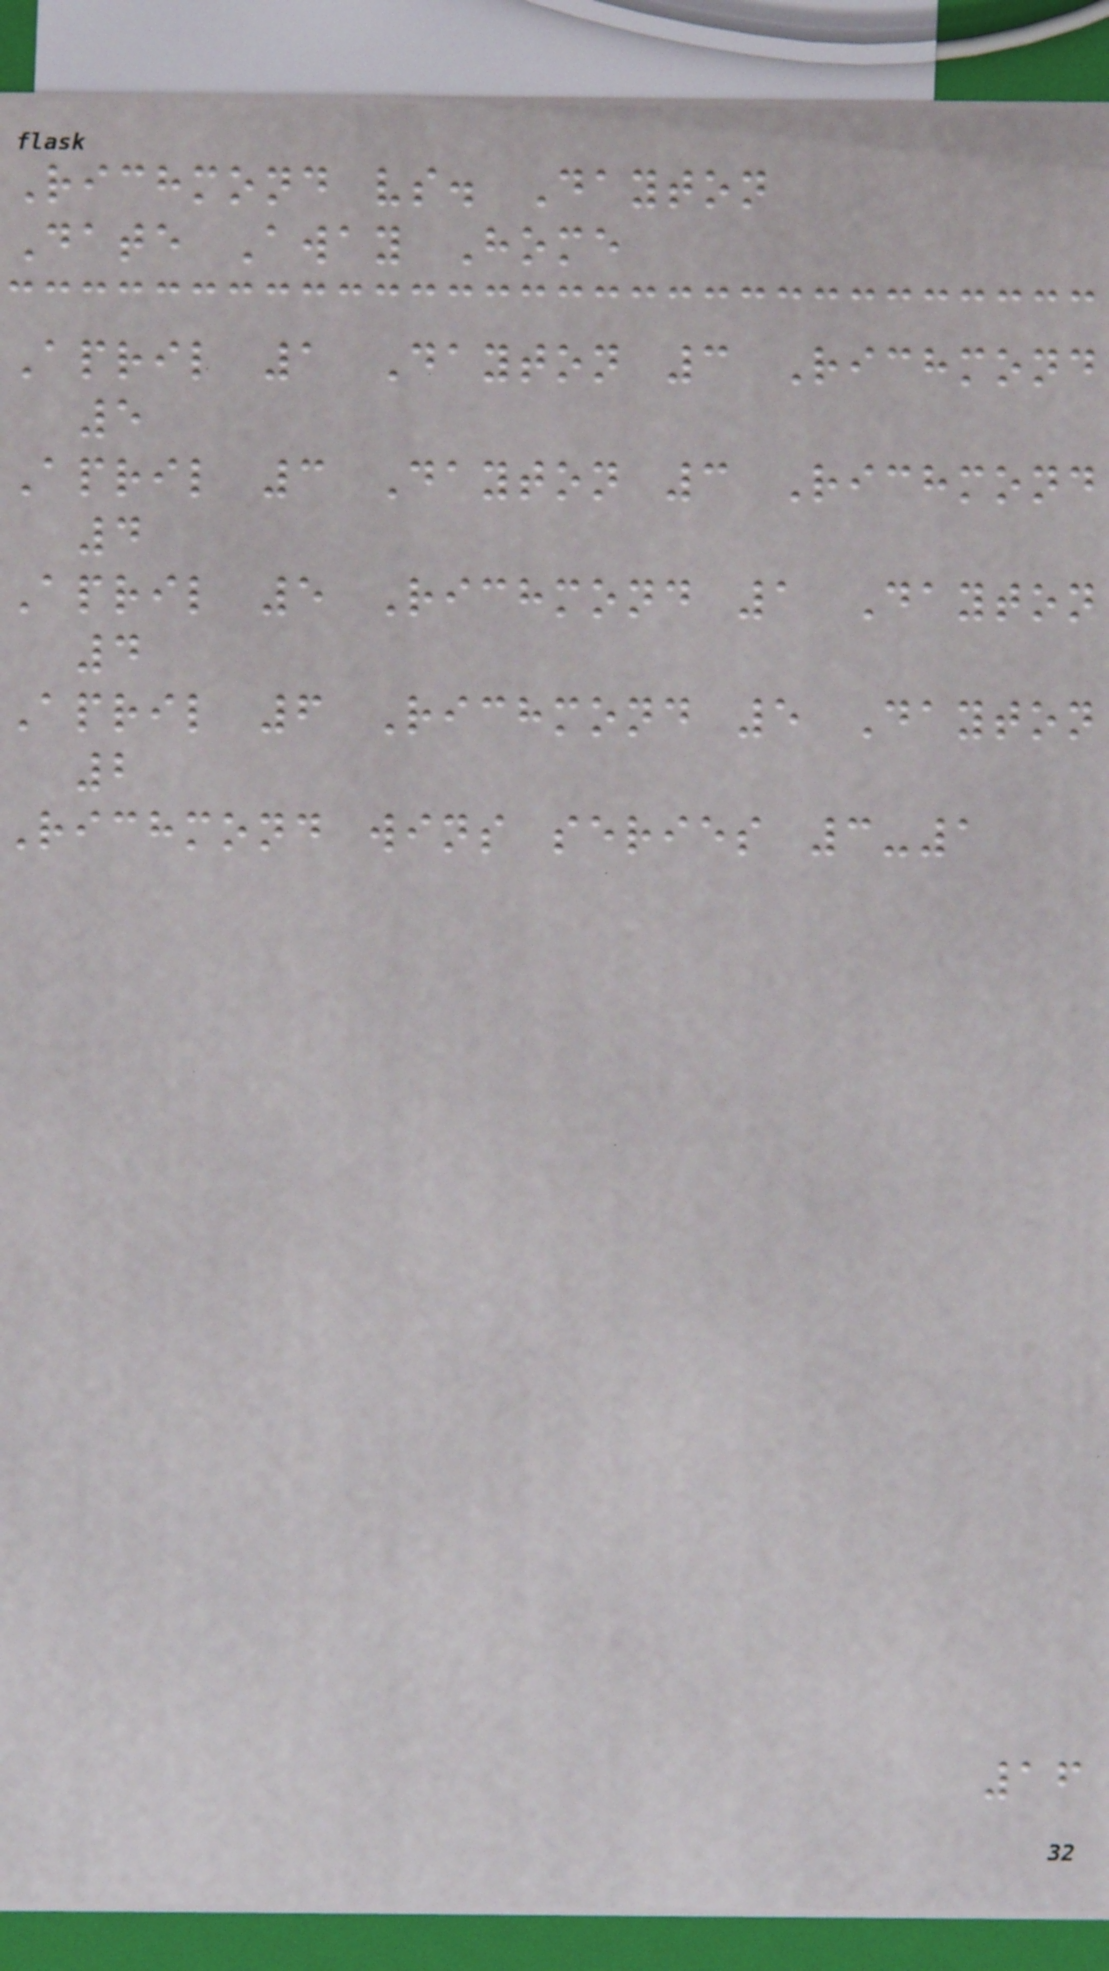Richmond vs. Dayton
Date Away Home
April 1 Dayton 3 Richmond
5
April 3 Dayton 3 Richmond
4
April 5 Richmond 1 Dayton
4
April 6 Richmond 5 Dayton
2
Richmond wins series 3-1
16
